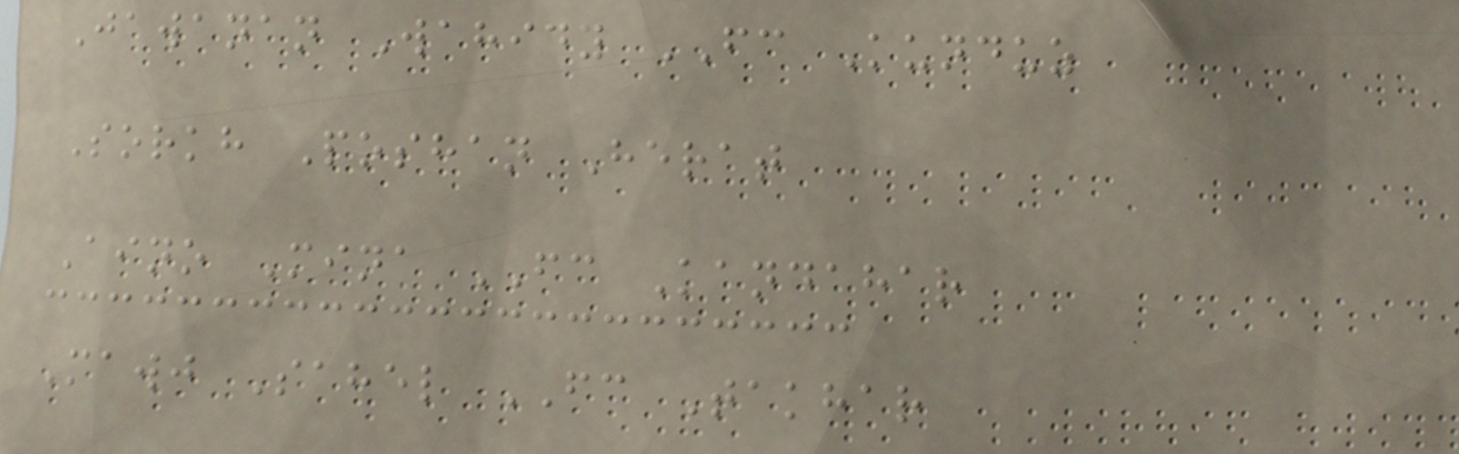Jawanan Wahidy FC Kunduz
Sorkh Poshan Herat
Aino Mina FC Kandahar
Mawj Sahel FC Takhar
